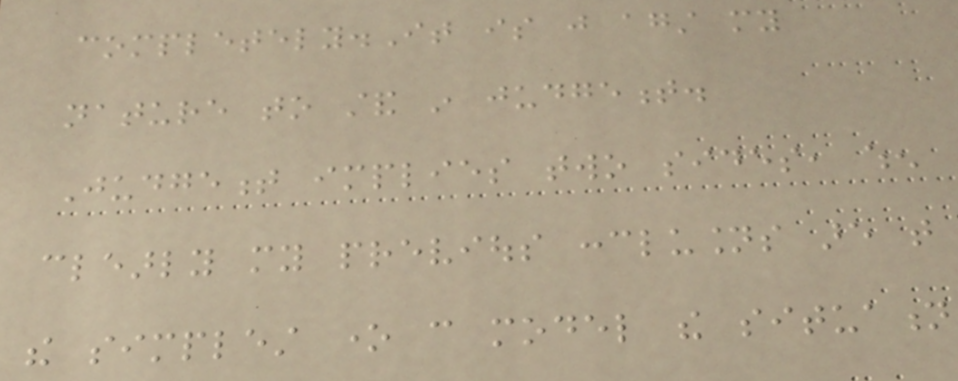completely.It is just against my
nature to stand in judgement.
Judgement implies two sides, when
clearly my previous conclusions are that
the simplest one can model the situation
